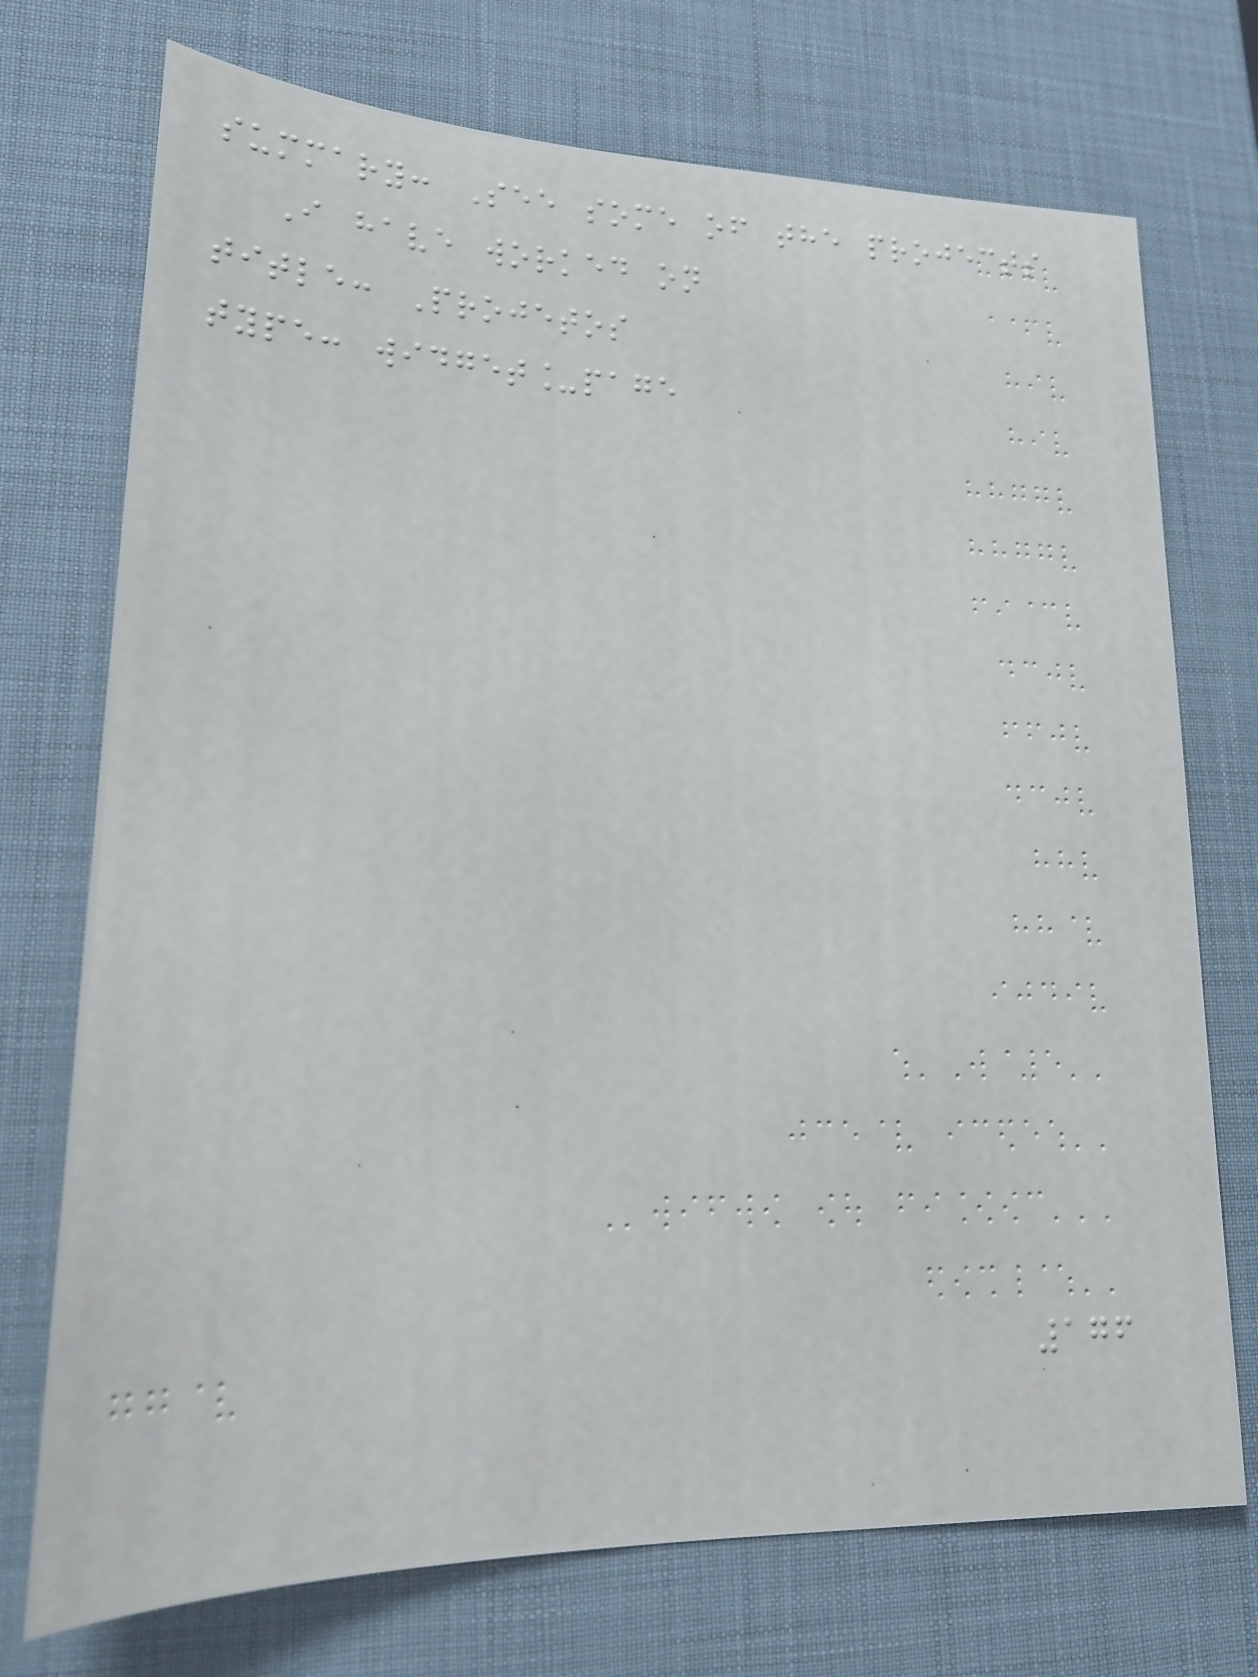summary: See some of the projects
I have worked on
title: Projetos
type: widget_page
176
